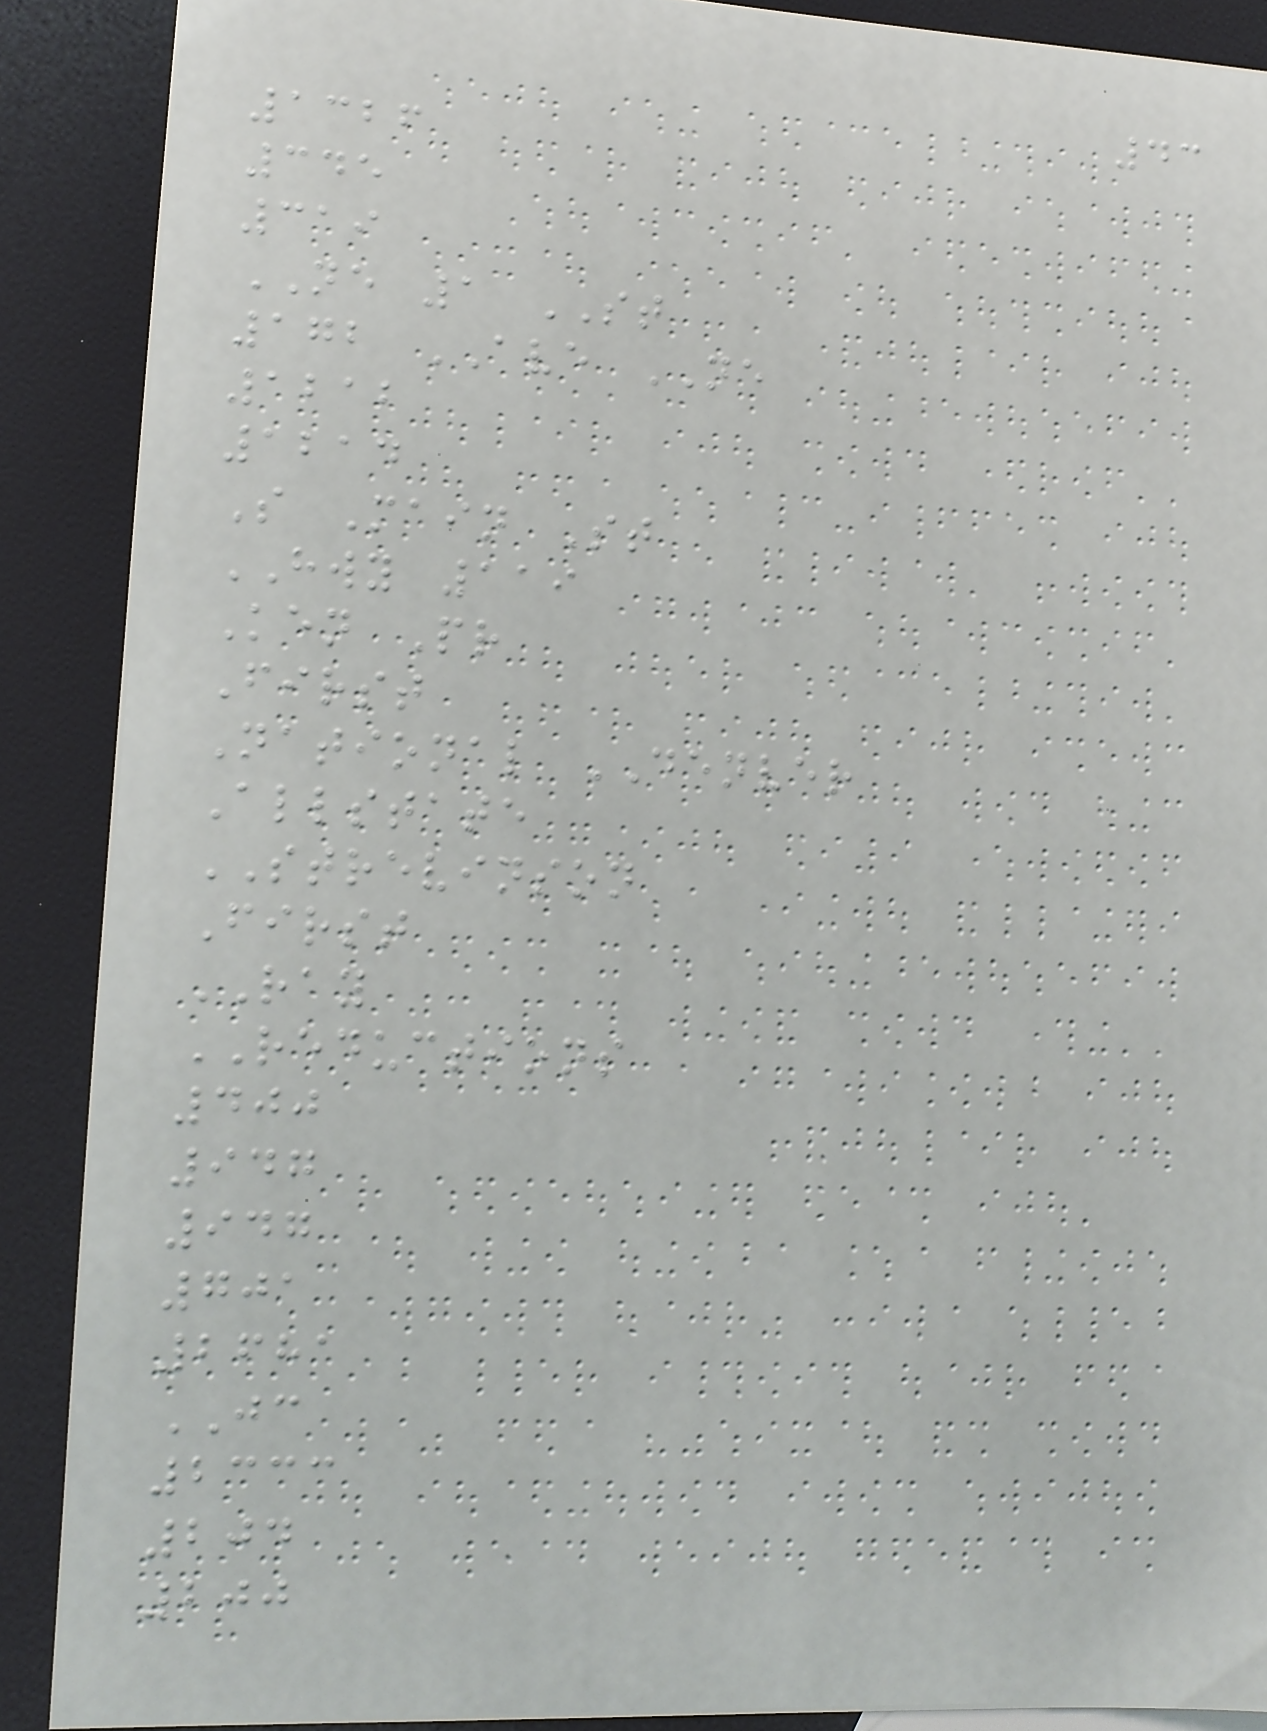43
1326
345
319
NE 1 ST
172 AVE NE
1212
1214
S Main St
HWY 119
Ken Pr
First
National DENVER
Allstate
STREVINSON
First
RAY
REDUCTIONS
400
947
947
701
2681
JC
2333
204
200
